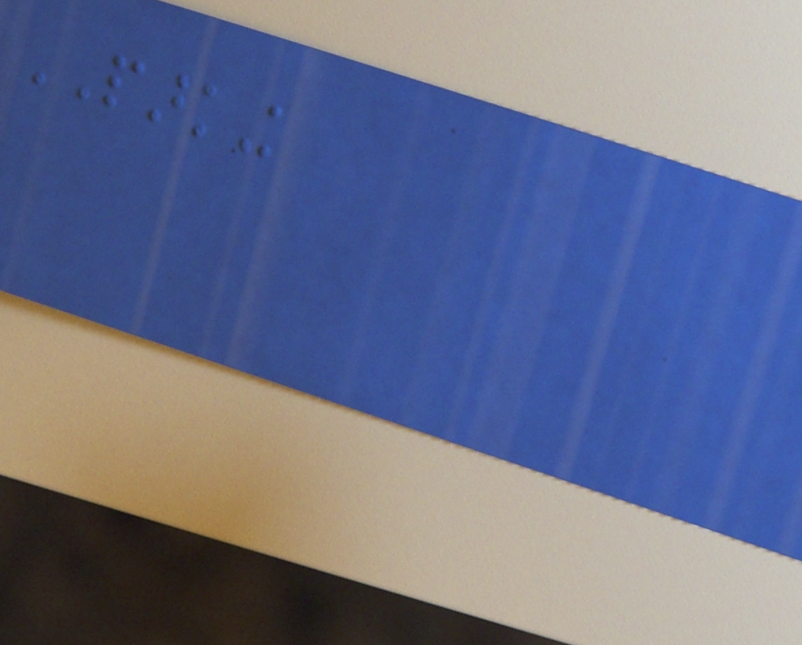PARKING
